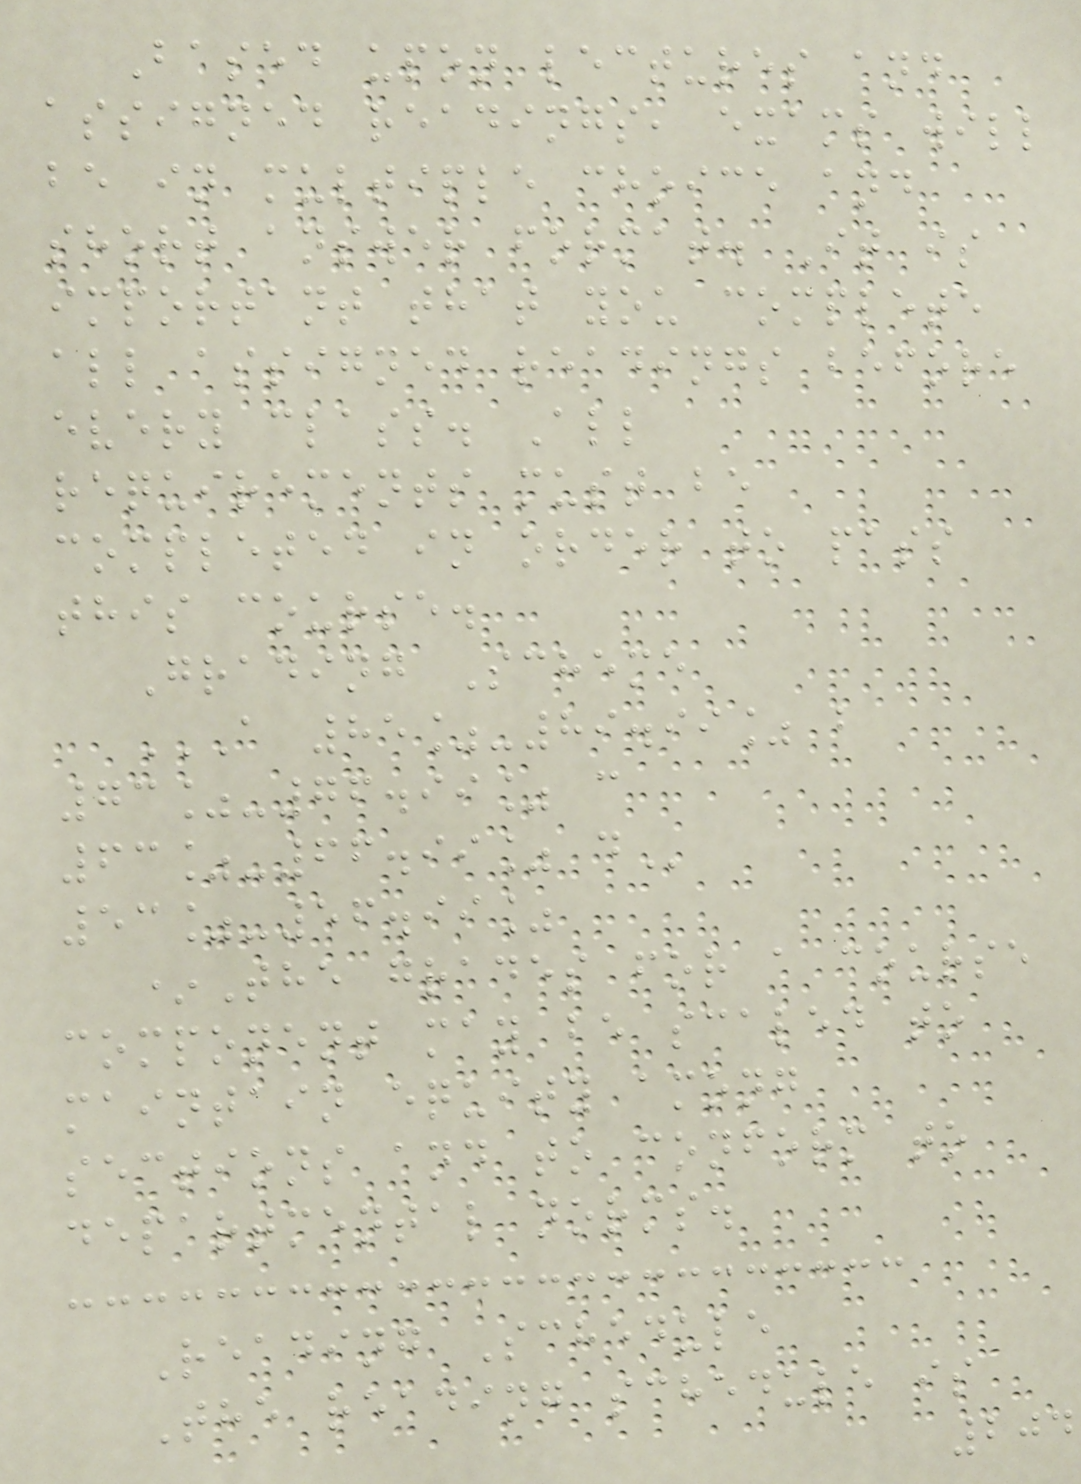Based upon lectures and
assigned readings, exams will
be in multiple choice and
short answer format. It is
important that you complete
all assigned readings before
every class. All
requirements must be
completed in order to pass
this course.
Grading Scheme
A 85%-89.99% B
73%-76.99% C
63%-66.99% D
53%-56.99%
*The grades for a course
component may be scaled to
maintain equity among
sections and to conform to
departmental norms.
Reading Schedule
The reading schedule is
204
